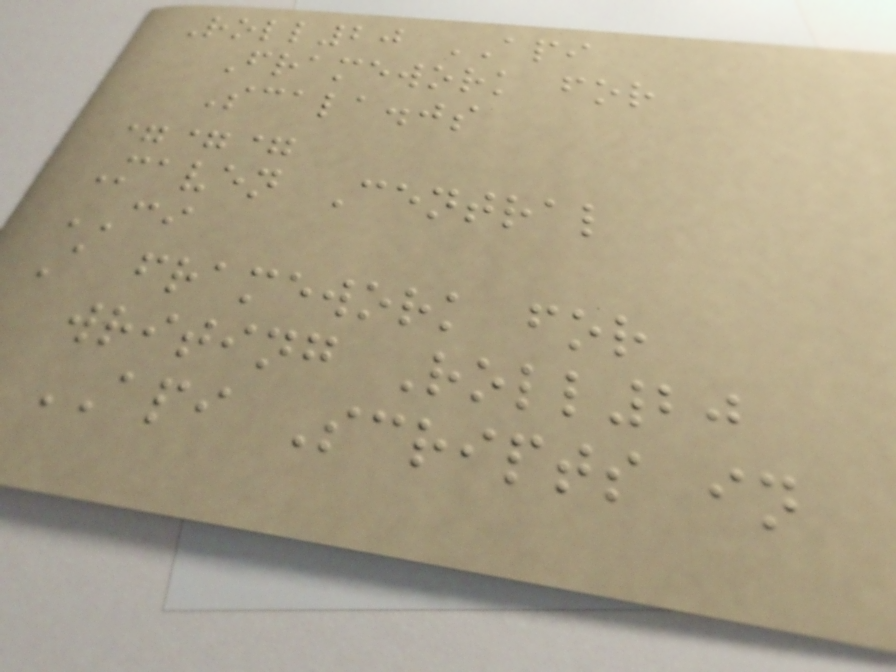Roll20 API
Framework for
Scala.js
===
Maven Central
CI
A framework for
writing Roll20
API Scripts in
